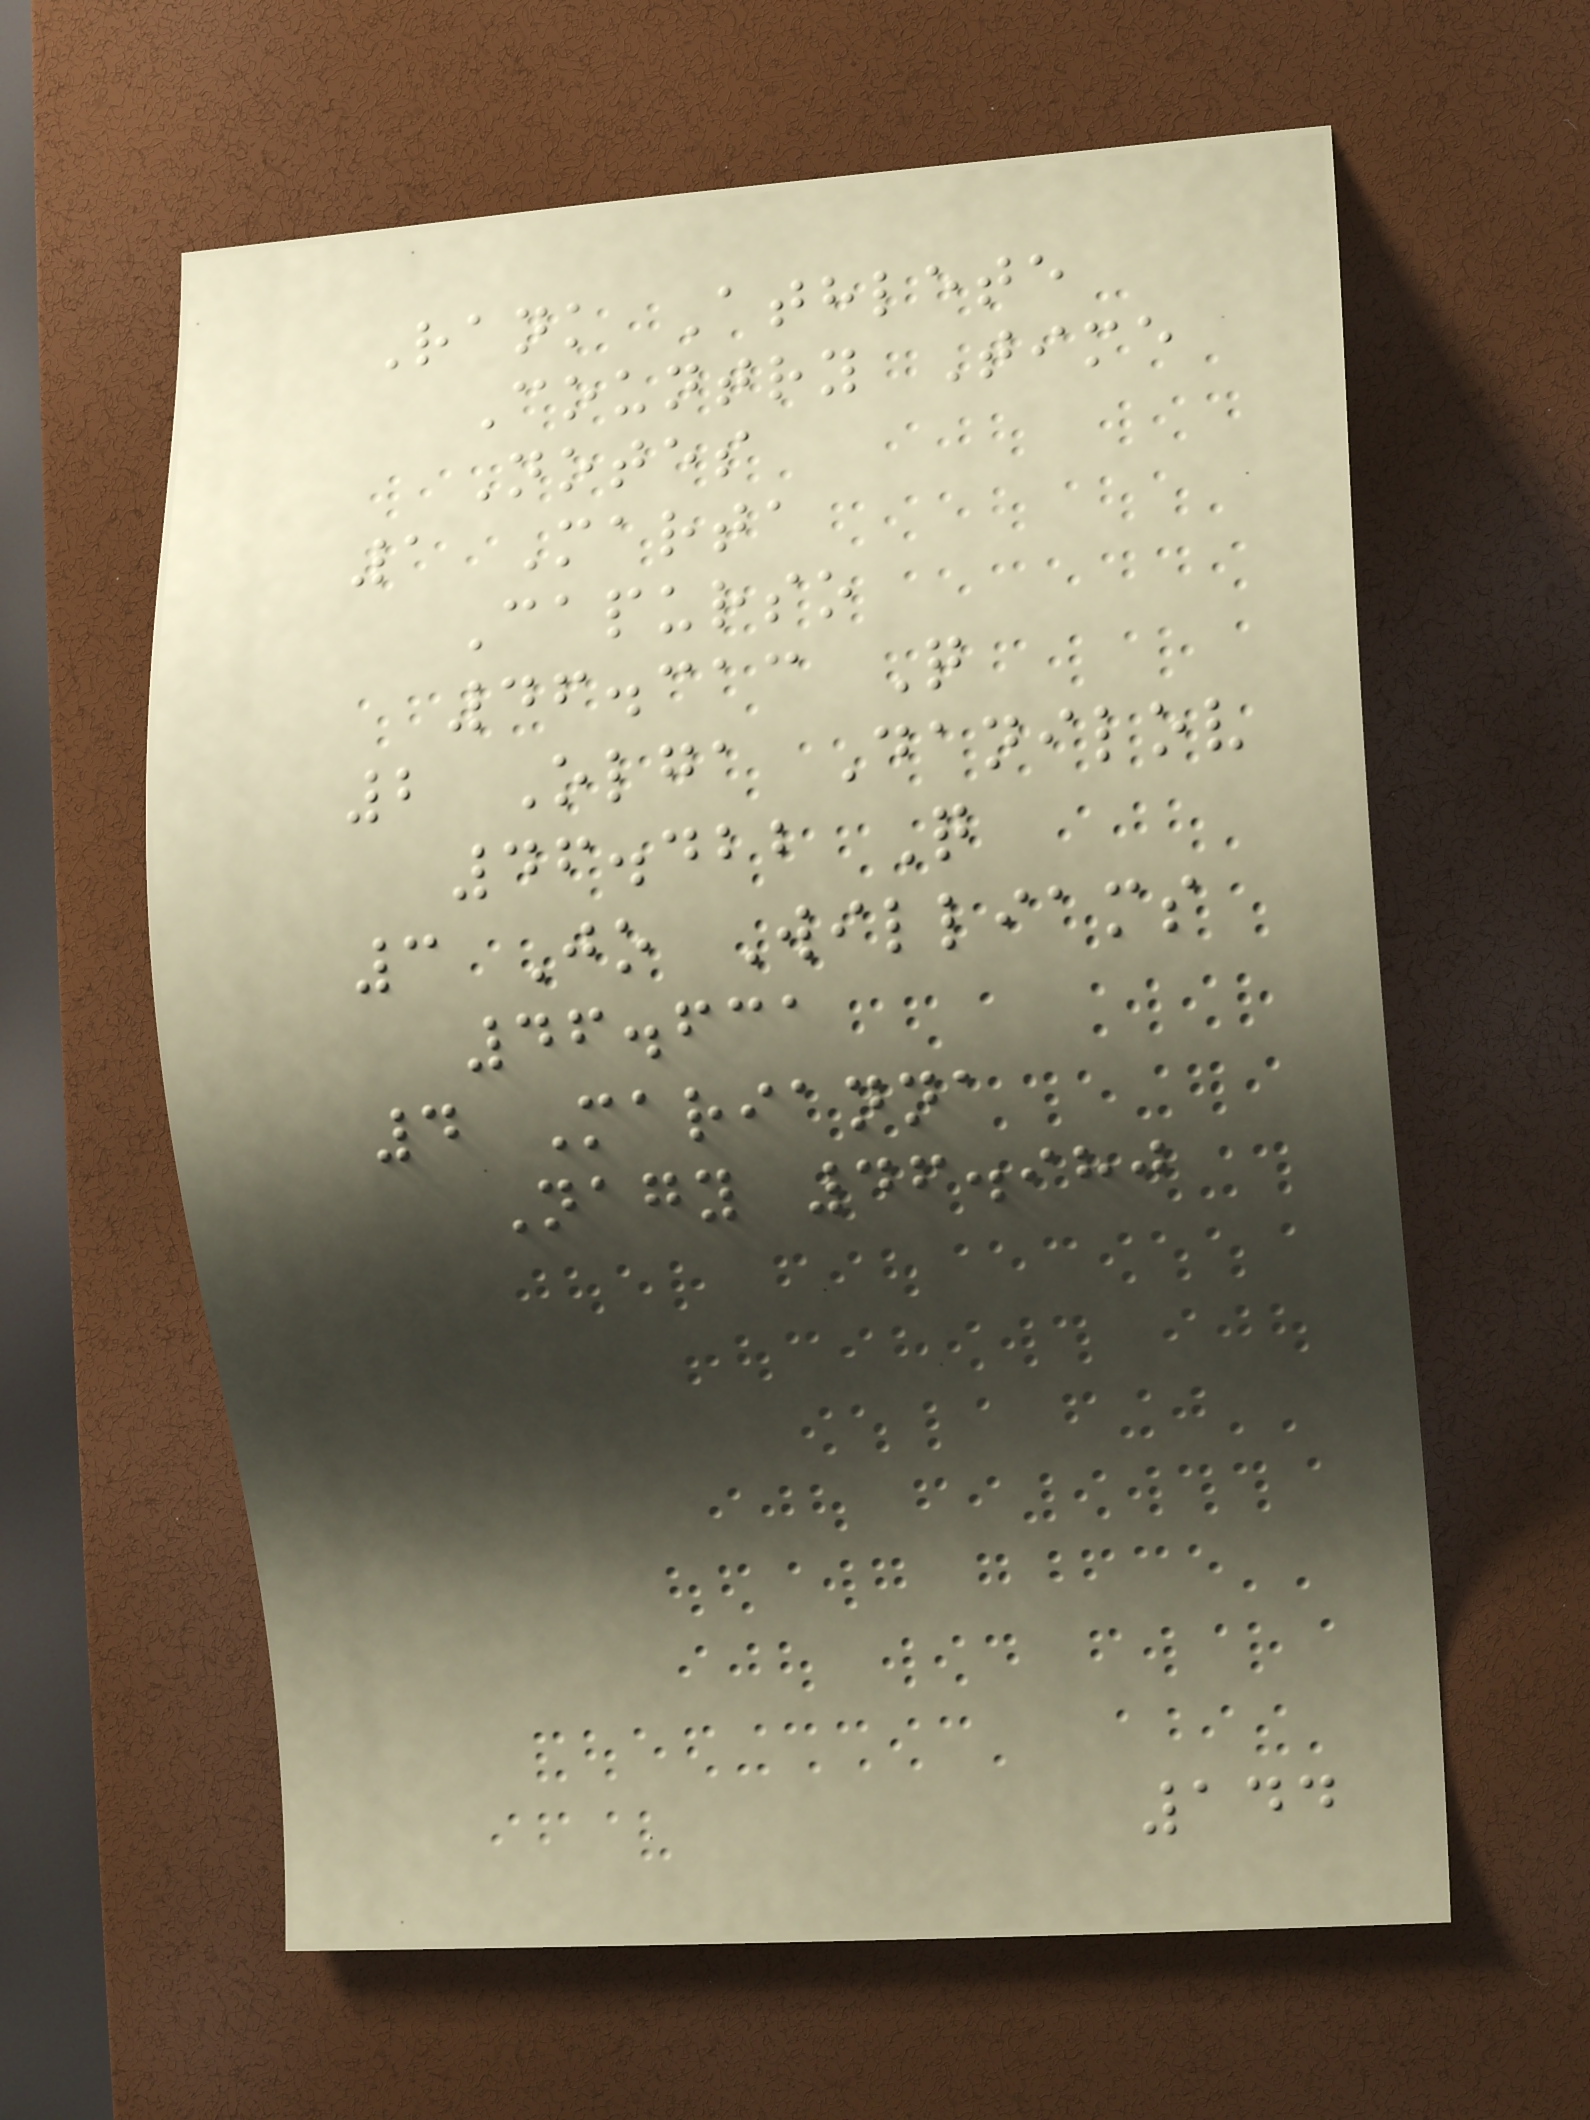Rank Athlete
Country Time
Notes
1 Marta
Capurso
46.313 Q
2 Olga Danilov
46.422 Q
3 Jo Williams
46.631
4 Marianna
Nagy 46.980
144
